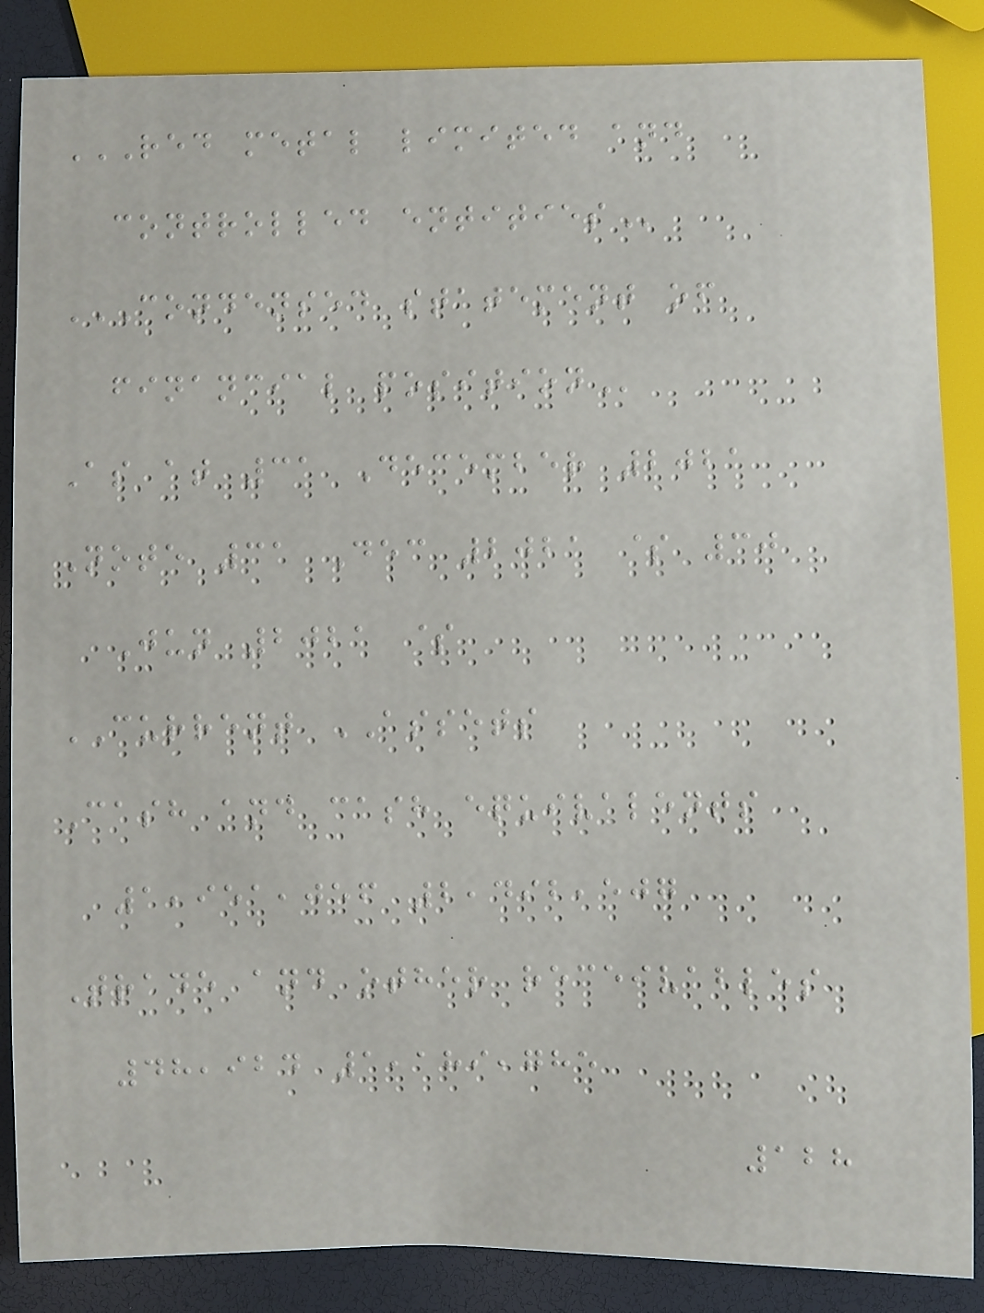RED METAL LIMITED AND
CONTROLLED ENTITIES
CONDENSED STATEMENT OF
FINANCIAL POSITION
As at 31 December 2021
Note 31 Dec 2021 $ 30
Jun 2021 $
CURRENT ASSETS
Cash and cash equivalents
1,951,056 2,492,507
Trade and other receivables
48,924 1,189,785
128
